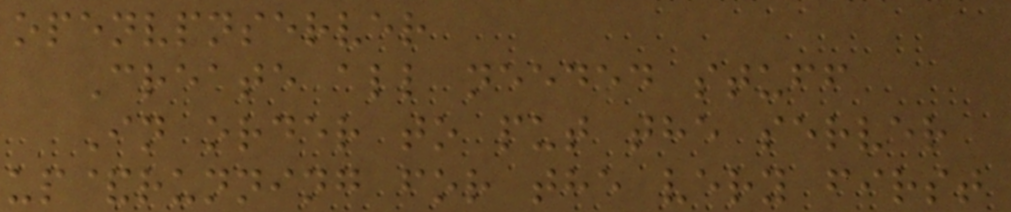openvpnserver
Create all needed stuff
In order to put the server
up&running for the very first
